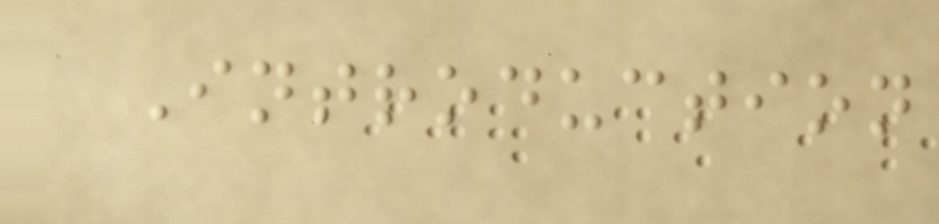Introduction
